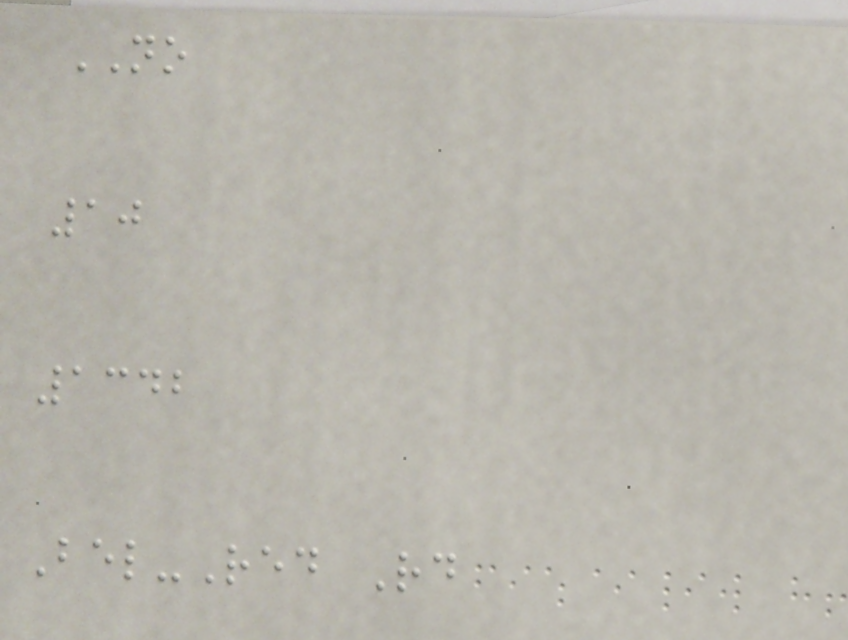NO
10
1342
Bel-Red Rd
